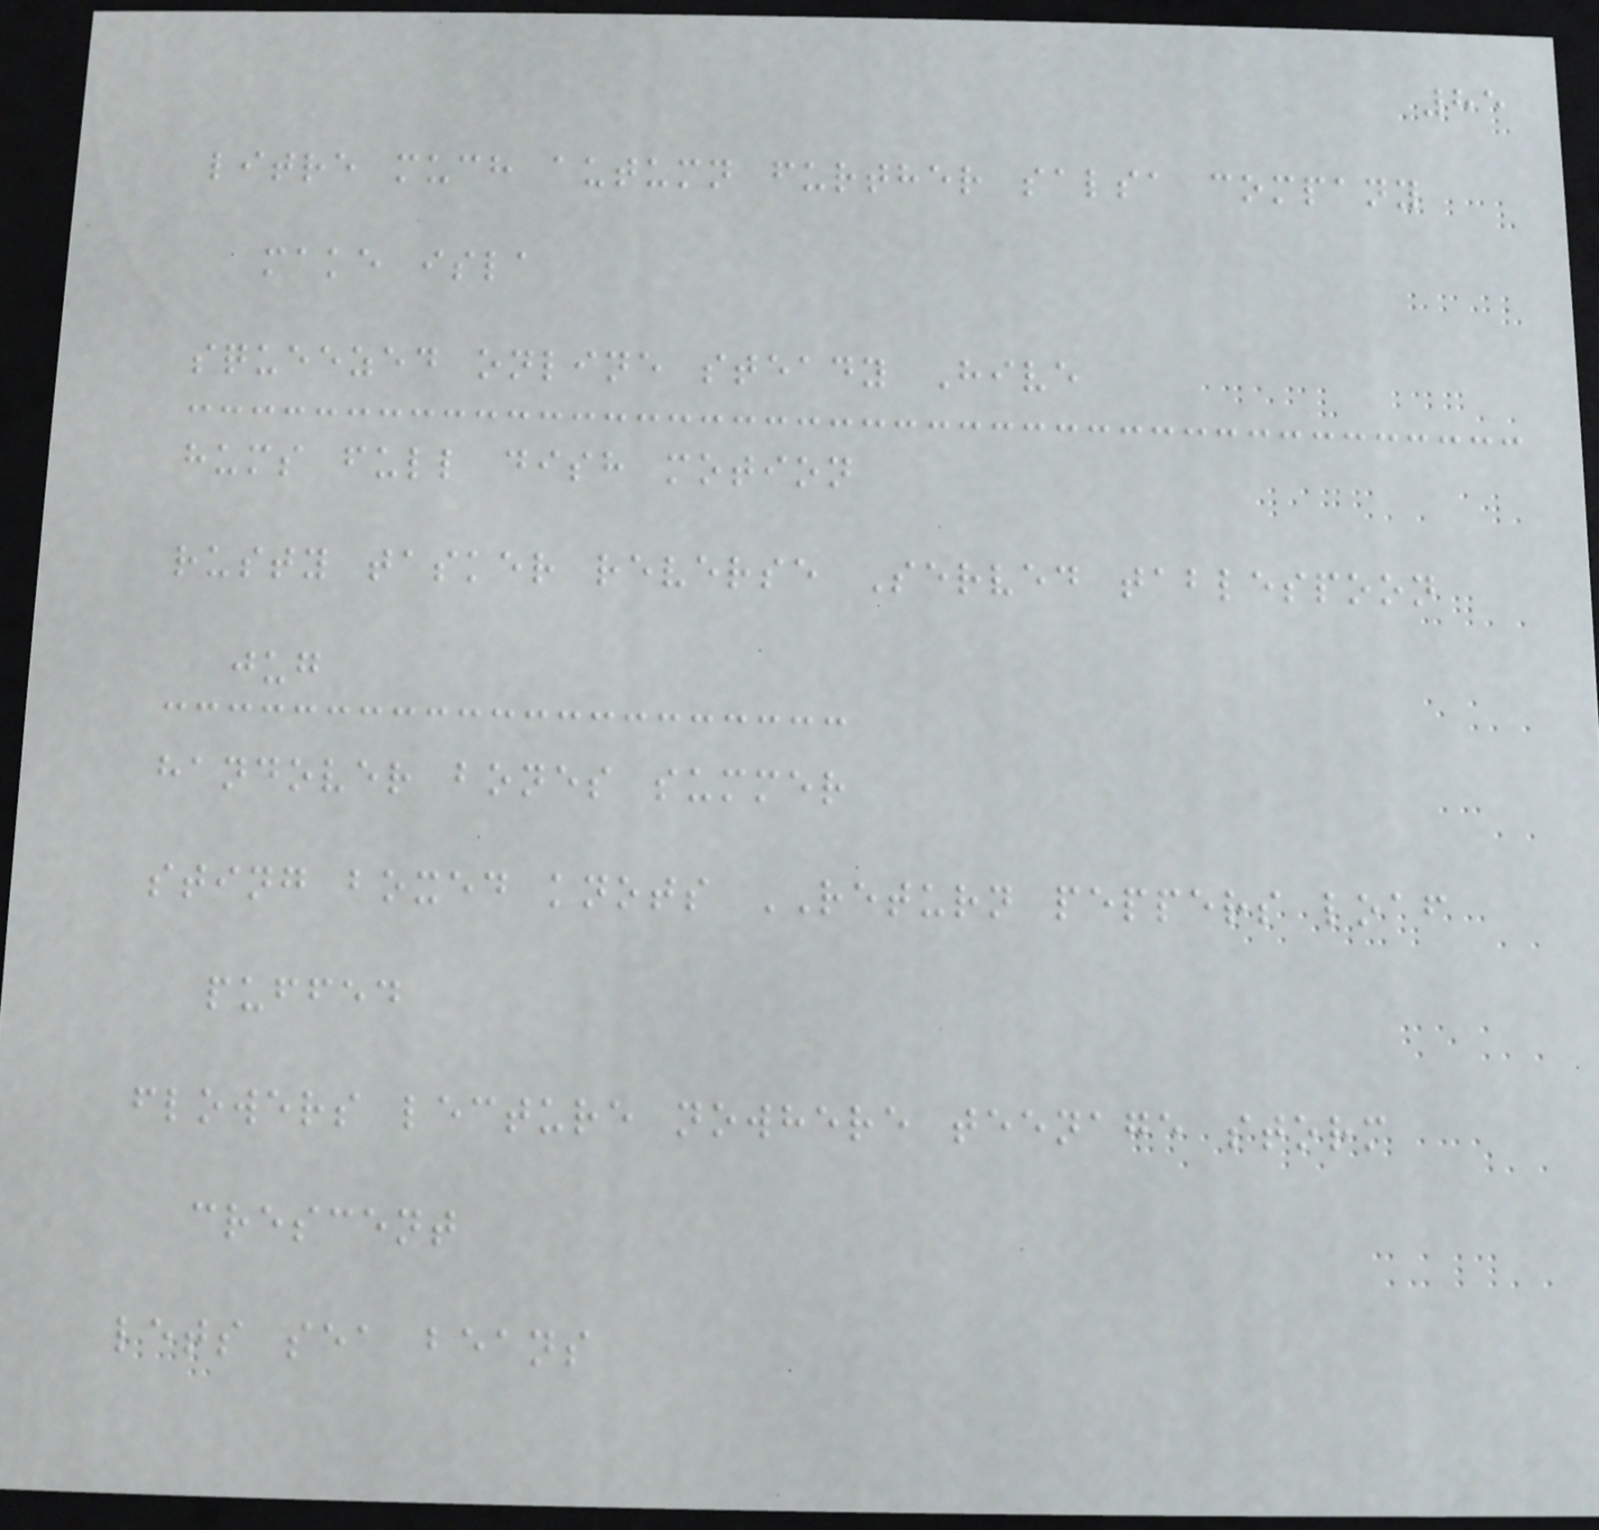85
litre much autumn further salsa company
make isla
squeezed online steady Hive
hums full dish motion
rusty tasker reverse Served tablespoon
jug
handover bones summer
sting boxed knots RETURN peppers loaf
puffed
flowers lecture nowhere teenage storm
crescent
lets sea beans
